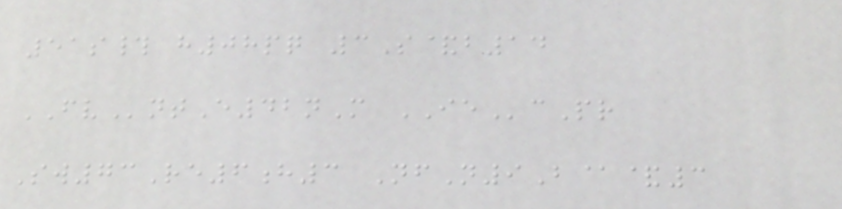51s# h08pq 3S&b14
FVntE42nM IEcPr
Sw73Re6h3 NfN9B@&3
